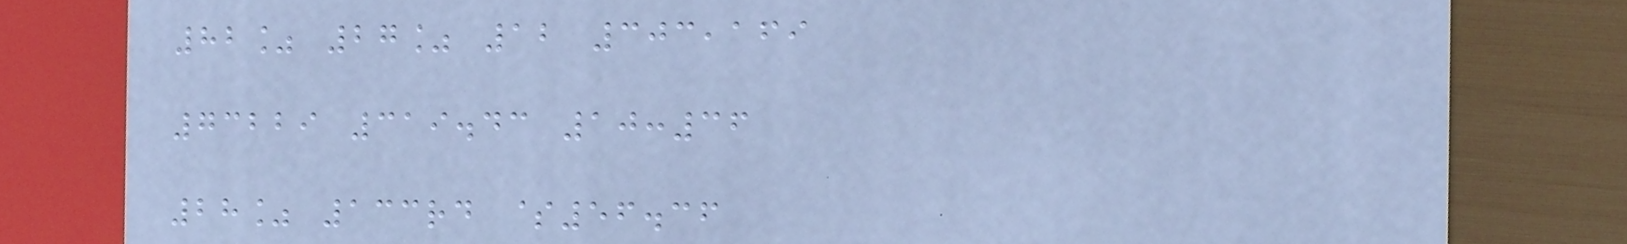82% 27% 12 303,169
73229 319.43 10:36
28% 133rd $56.36
